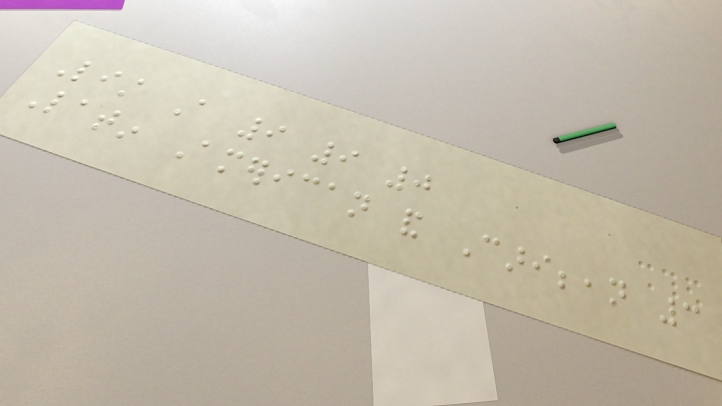List A 9 9 0
Latin American and Caribbean 3
